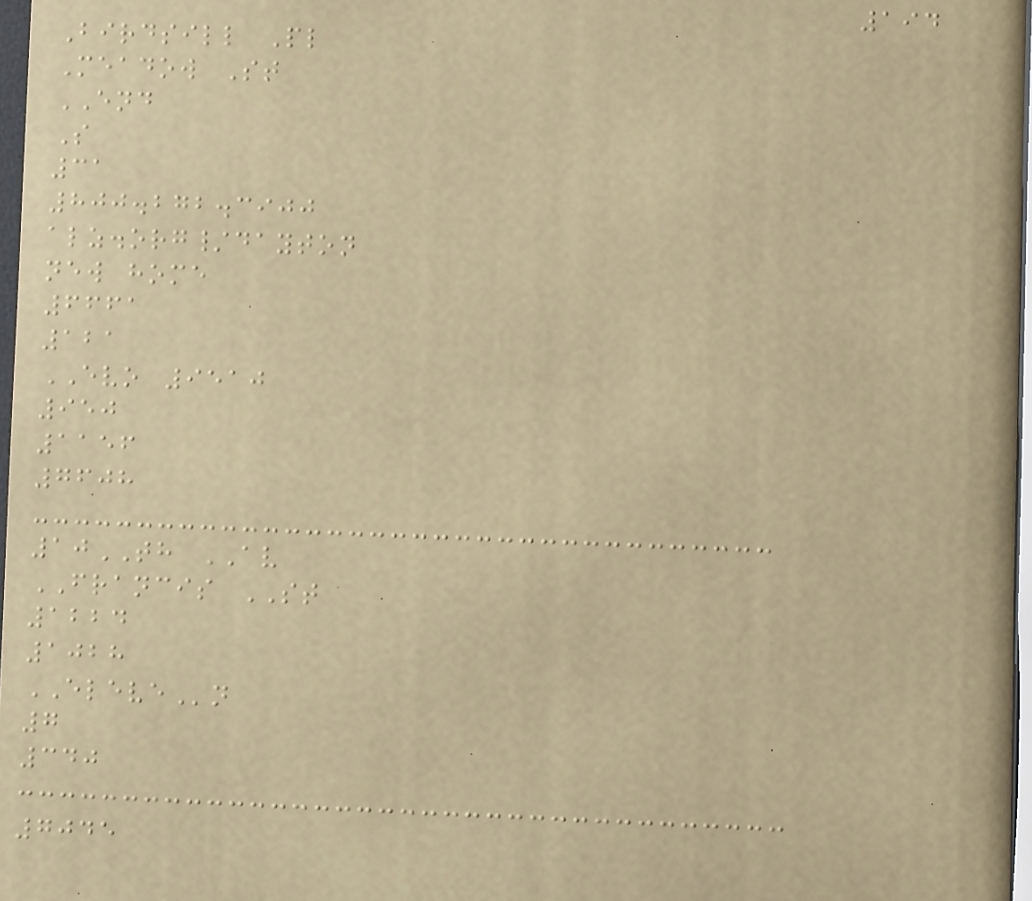194
Birdsill Pl
Meadow St
END
S
31
800.272.3900
alz.org/dayton
new home
6661
121
EVO 9510
950
1156
7608
10TH AV
FRANCIS ST
1224
1028
ELEVEn
7
340
7045
